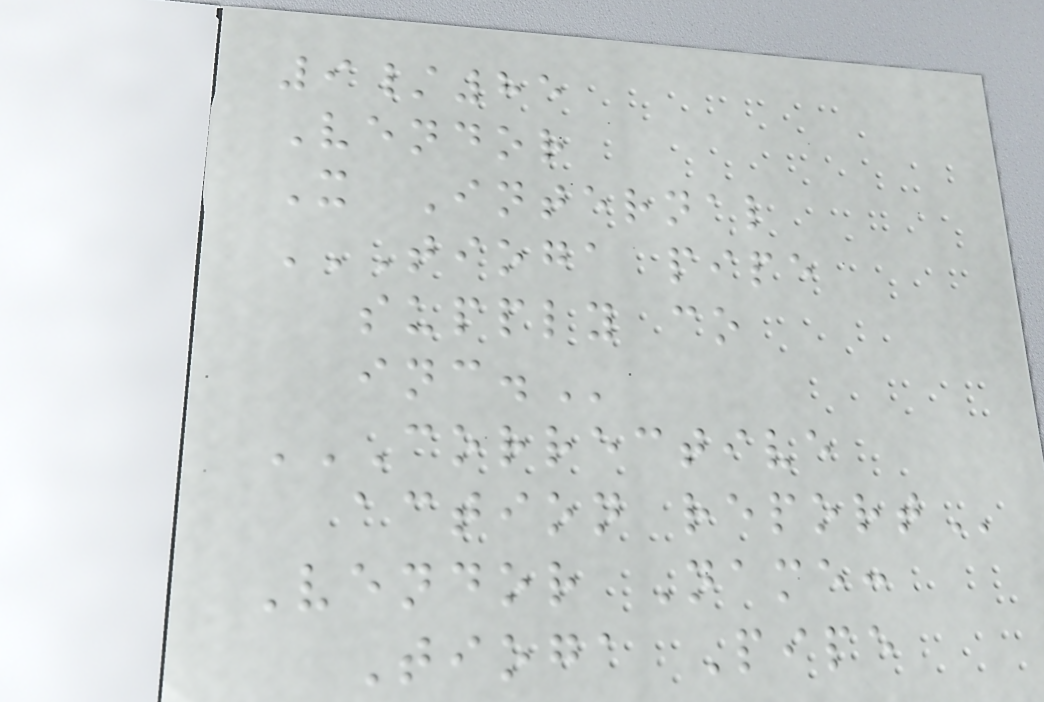9/85
Vendor
X Internal
TIOGA PIPE
SUPPLY CO
INC.
CORRECTIVE
ACTION REPORT
Vendor Name:
Tioga Pipe
